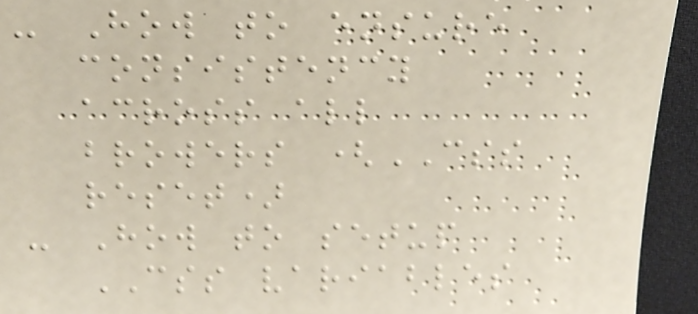- How to ensure
consistency
across all
browers (CSS
reset)
- How to setup
CSS variables
